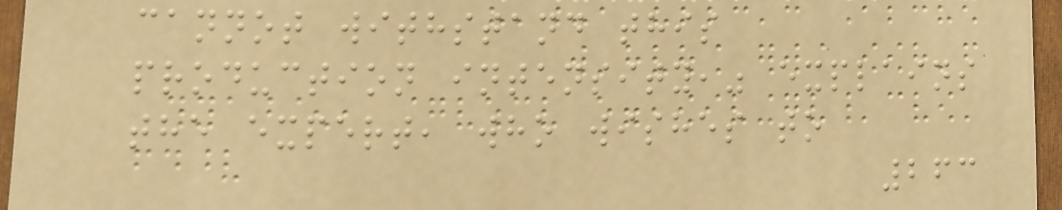cannot withstand this
production intensity," explains
the expert, who wishes to
263
